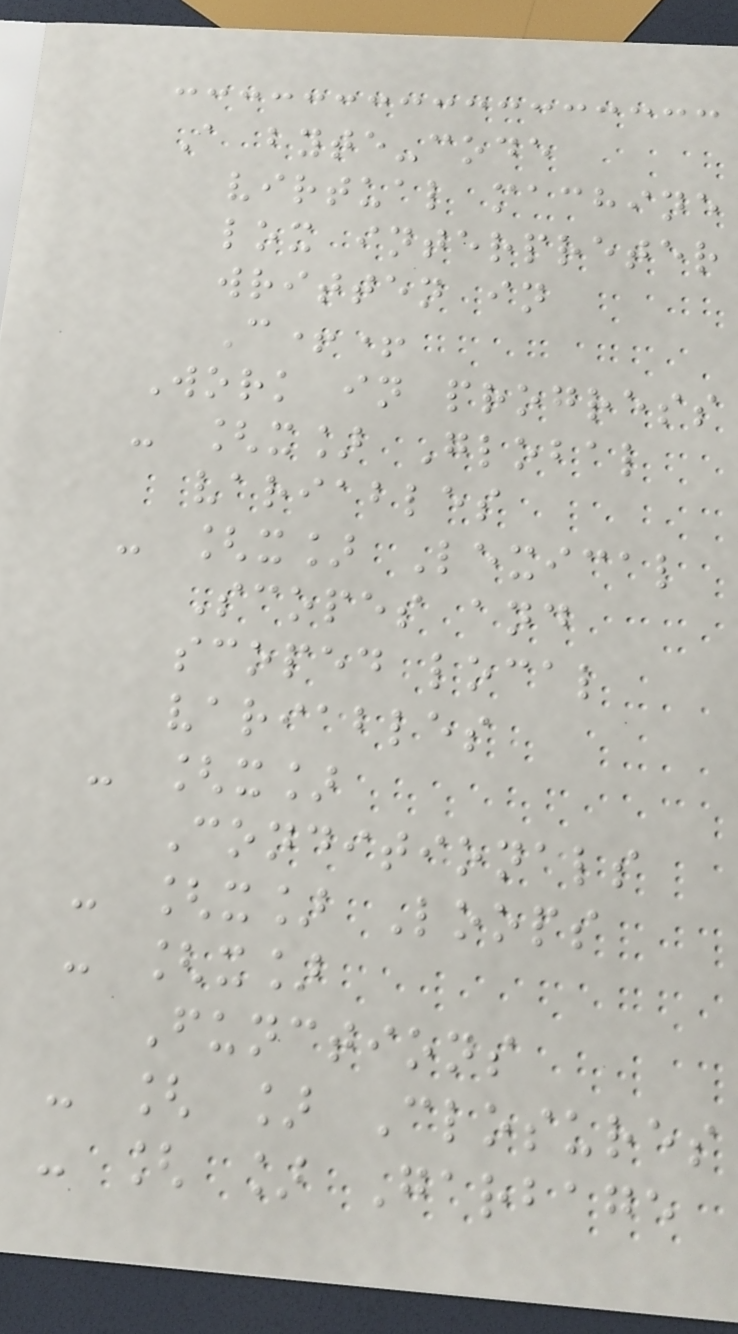A byte-code
virtual machine
lox interpreter
written in
C++
Work in progress
- [x] Global
variables
- [x] Lexical
Scopes and
scoped local
variables
- [x]
Conditionals
- [x] Loops
- [x]
Functions
- [ ] Closures
- [ ] Garbage
